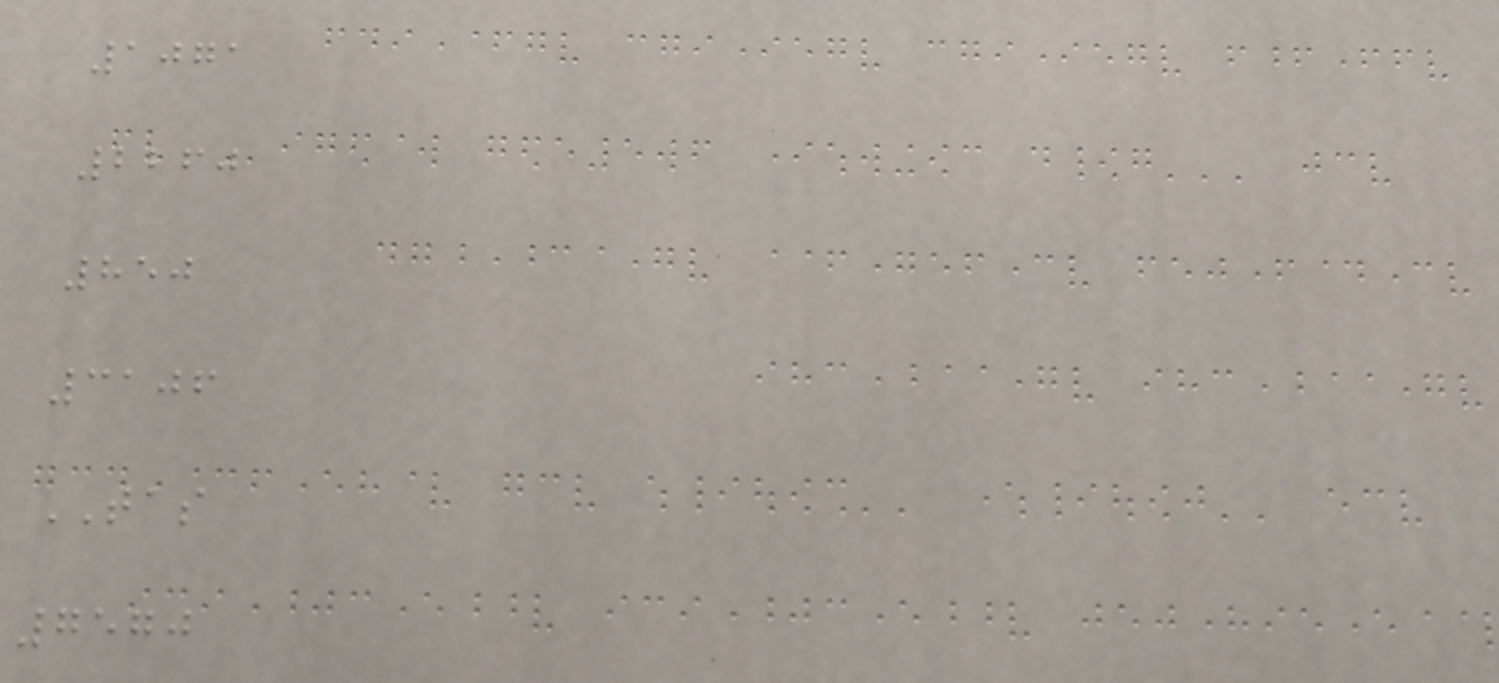1071
2260
850
3106
TAS
7570
